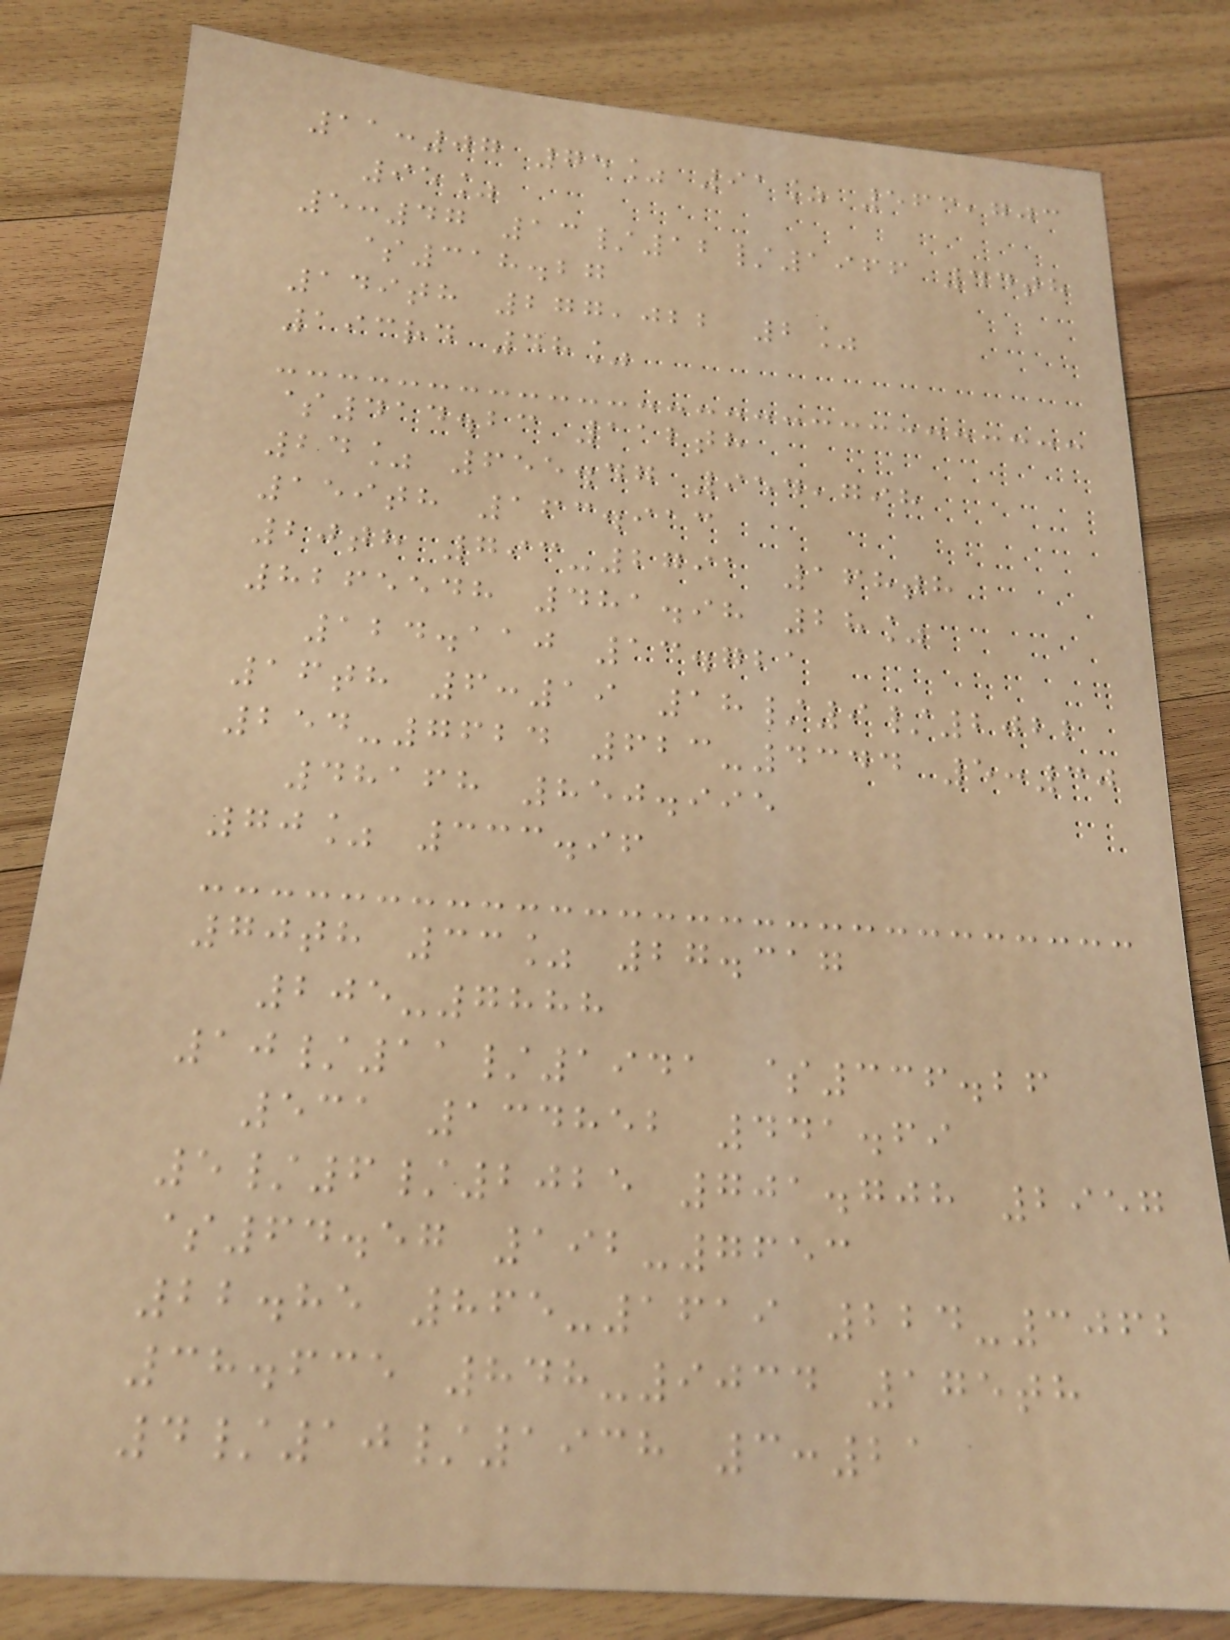11:07 75% 91% 563,703
95%
5:47 13/12/1966 44th
$318.27
149th 277,022 2%
193rd 48%
$414.23 112th
24% 655.47 954,798
159th 163.913
20th 793-2791 168th
8265548 481.98 28%
124.110 13.721
16th 6:19 18/9/2022
254-7624 623-4344 5:30
48168 850.995
70% 333.96
70th 33% 27.317
205-7888
10/11/1941 $336.26
531 134852 441.69
5/6/2025 701.708 2957
$64.57 192-7653
22.85 865-1619 224-3062
38.635 848-9034 175th
4/10/1938 3:21
